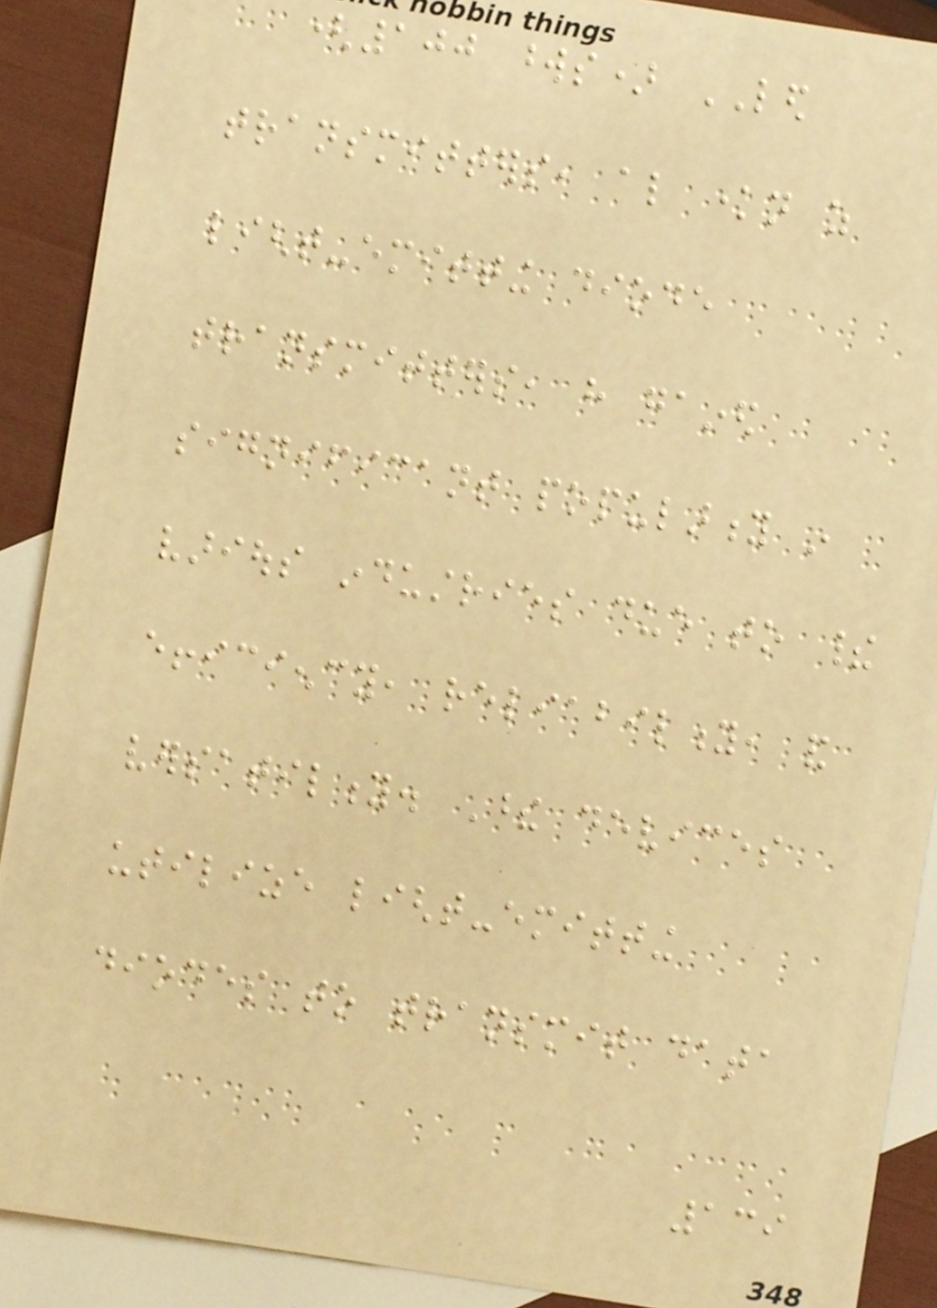(100 words) LED
transmitters, also known as
light-emitting diode
transmitters, have gained
significant popularity in
various industries due to their
efficiency, reliability, and
versatility. These devices
utilize light-emitting
diodes to transmit data
139
